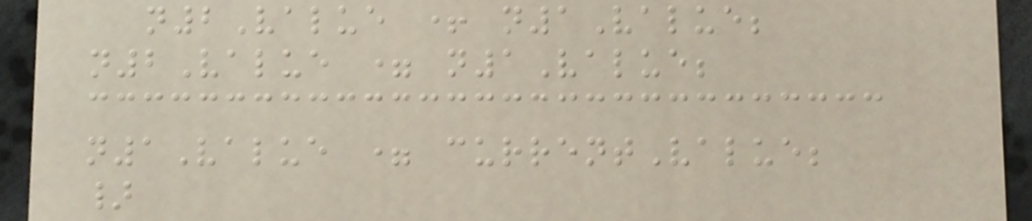n2Value + n1Value;
n2Value = n1Value;
n1Value = currentValue;
}
